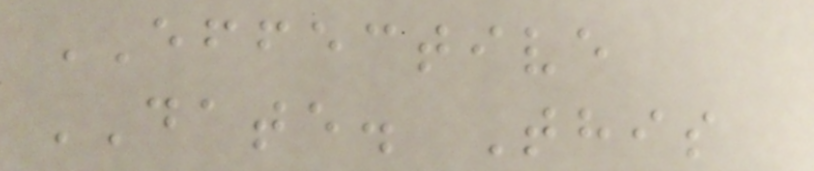EFFECTIVE
DATE. This
